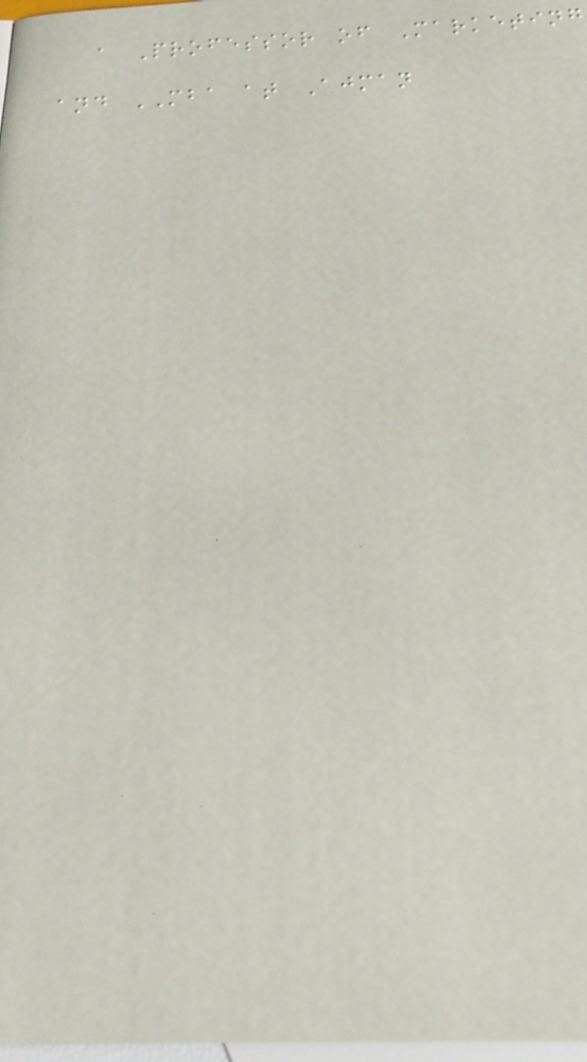a Professor of Marketing
and MBA at Ajman
